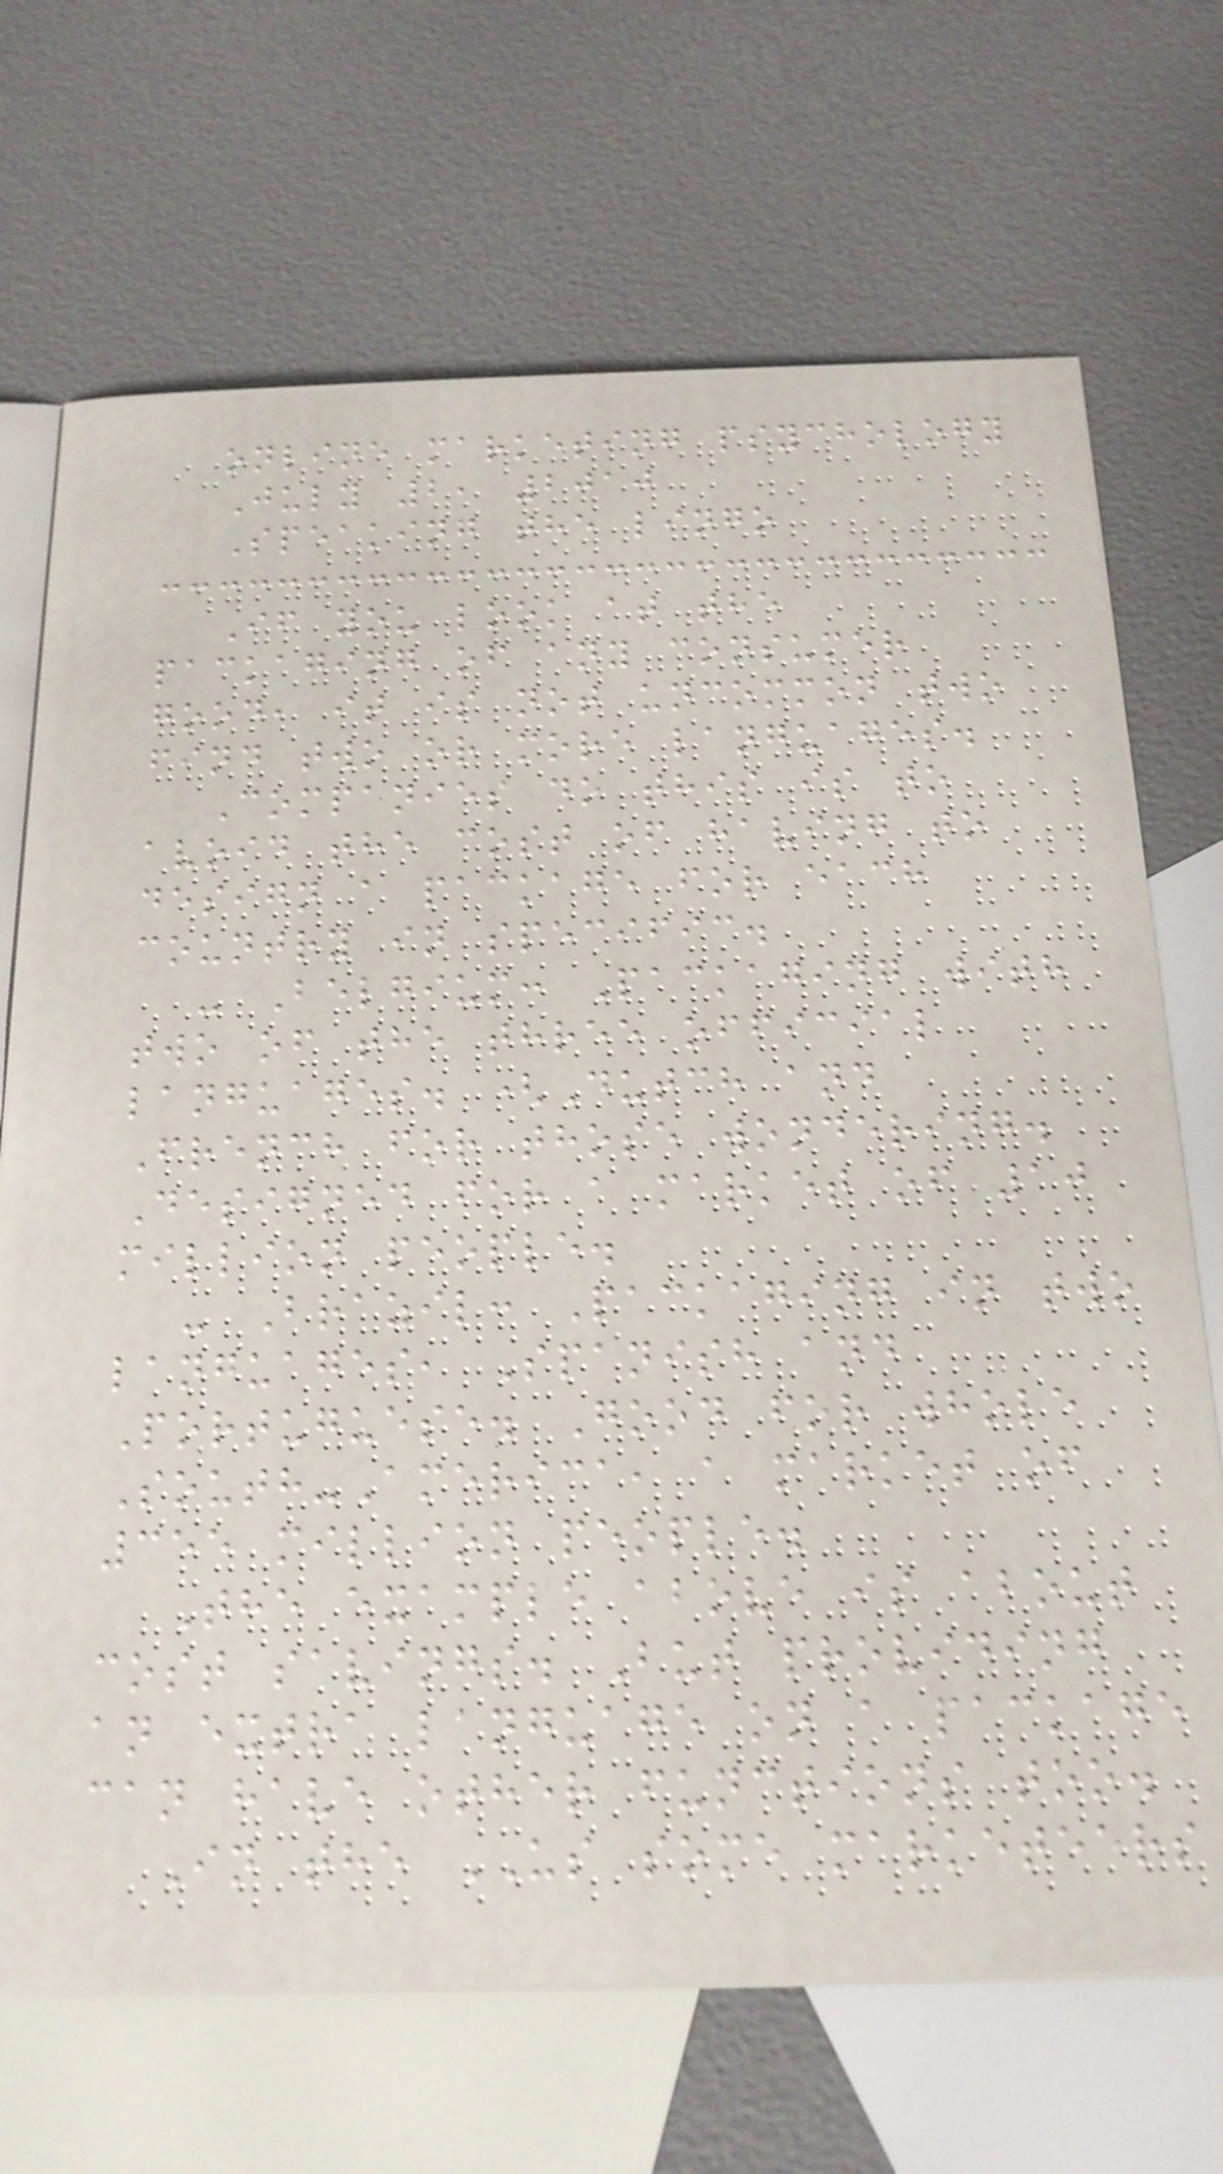online marketing psychology
July 2, 2010
Speaking the lingo
If you look at the
packaging of any consumer
good, it is not uncommon two
find two or more languages.
Companies do this is to
avoid the cost of having to
design a package for each
country in specific.
- Belgium: Packaging with
two of the three official
languages. (Dutch and
French for those wondering.
Designed for a market of 10
million people.
- Brazil: Packaging in two
languages, Spanish and
Portuguese. Good for whole
South-America, a market of
355 million people.
The example above is about
cost savings. But providing
an extra language on a package
can have other functions too.
In the US some marketeers
